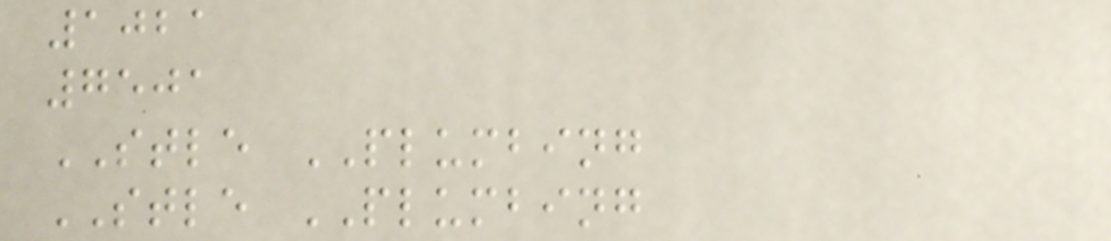1021
7501
STLE PLUMBING
STLE PLUMBING
